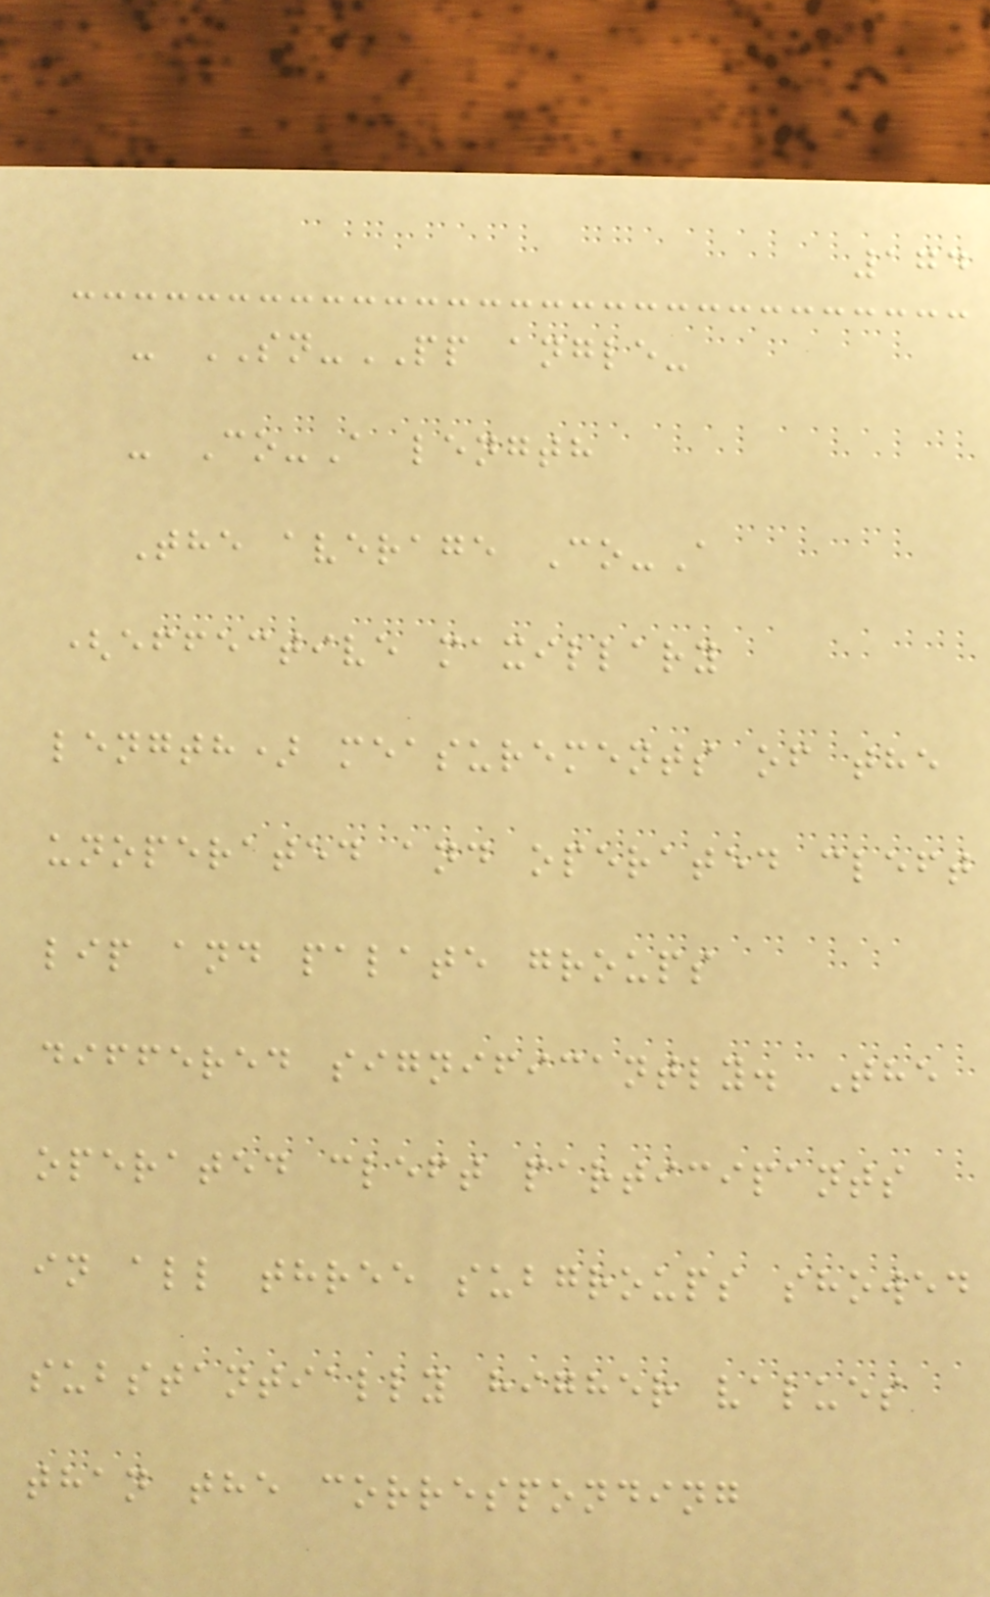174
- SN-PP angle-
- Co-A length
The average Co-A
(effective maxillary
length) measurements of the
unoperated and operated cleft
lip and palate groups
differed significantly. The
operated cleft participants
in all three subgroups showed
substantially higher values
than the corresponding
